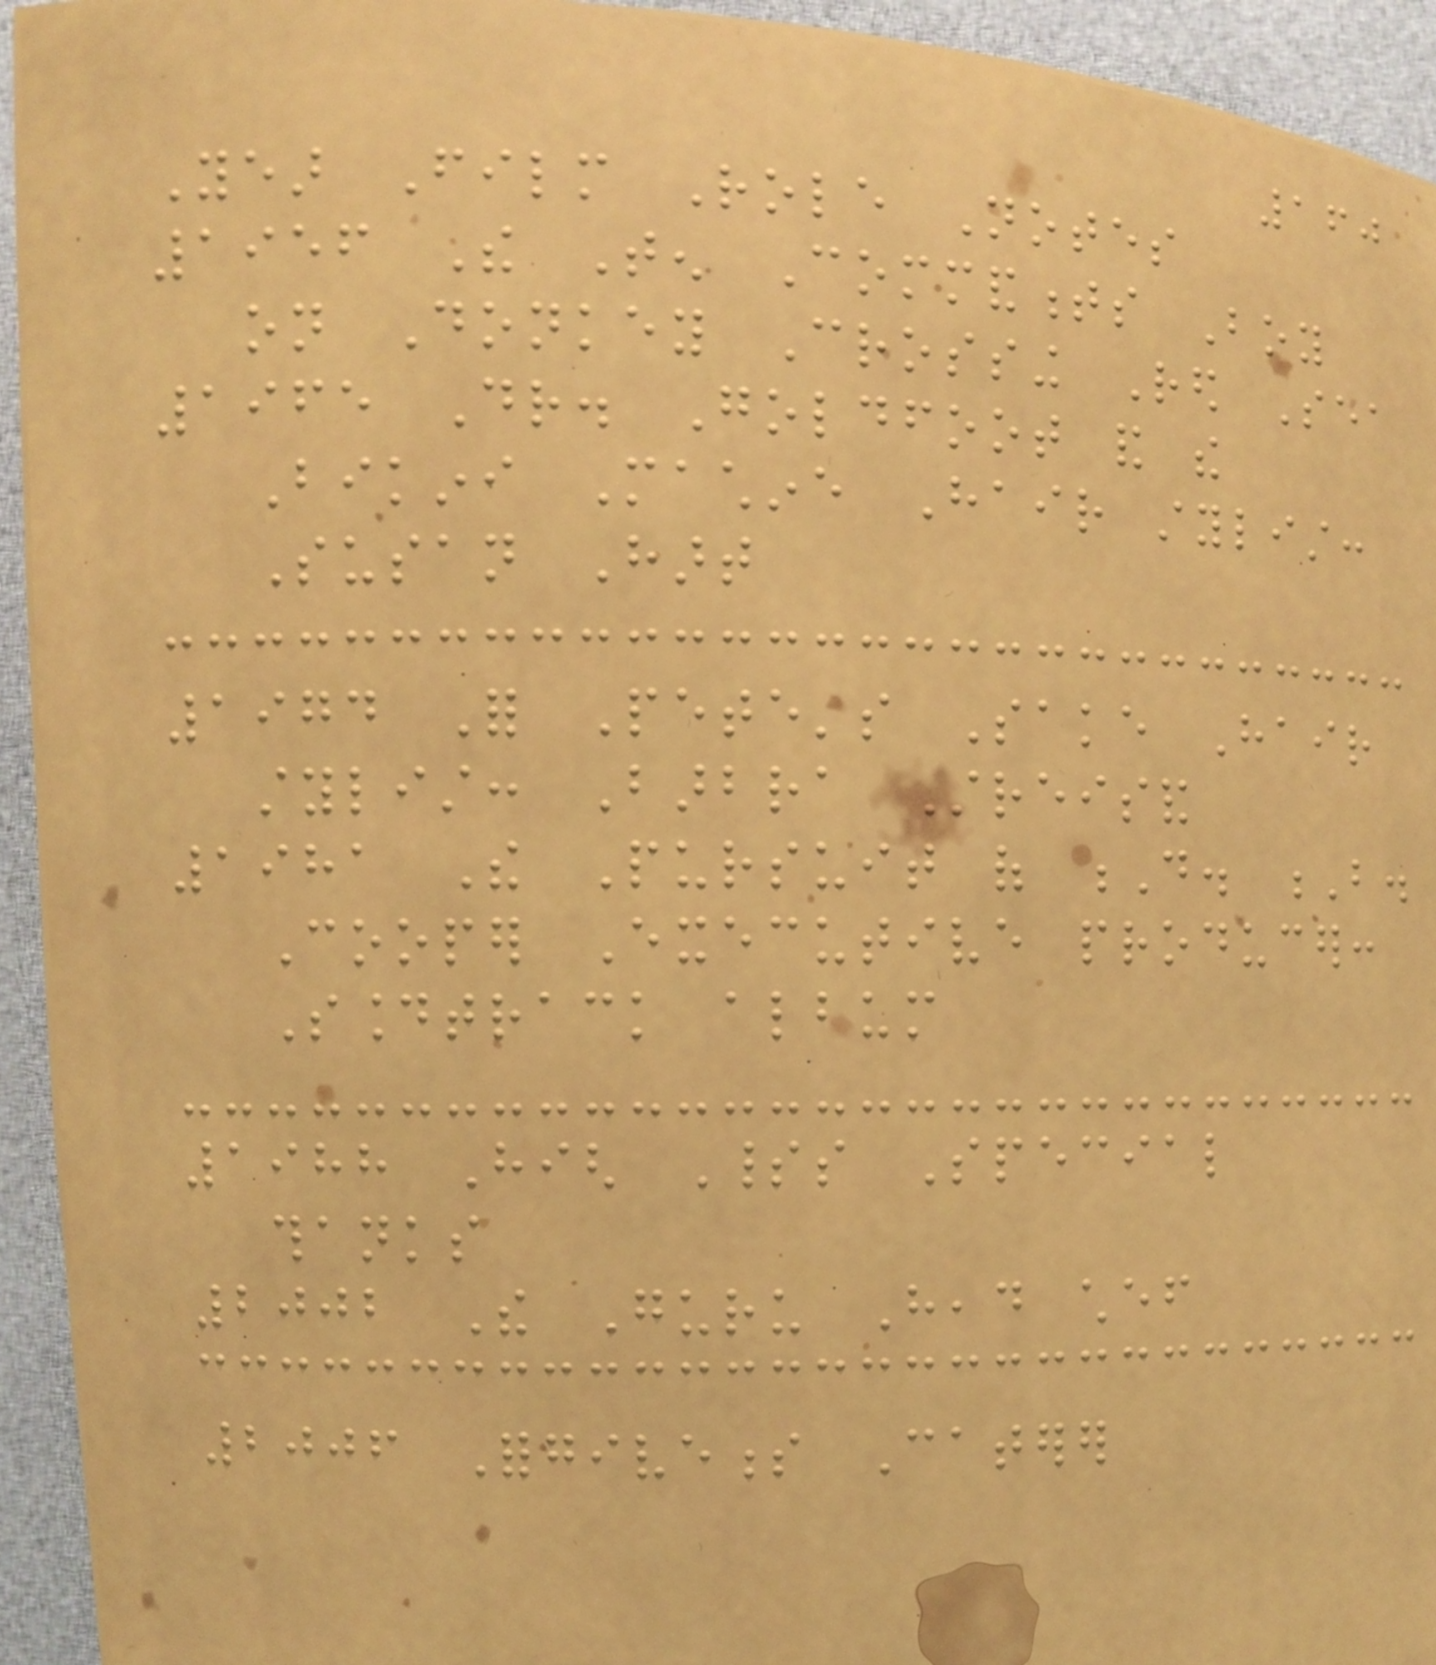160
Year Film Role Notes
1956 The Ten Commandments Boy
on Donkey Crossing Red Sea
1965 Dr. Goldfoot and the
Bikini Machine Hair stylist:
Susan Hart
1974 For Pete's Sake Hair
stylist: Barbra Streisand
1981 The Pursuit of D. B.
Cooper Executive producer:
Soundtrack album
1988 High Spirits Special
thanks
2002 The Guru Head chef
2006 Forgiveness Caterer
